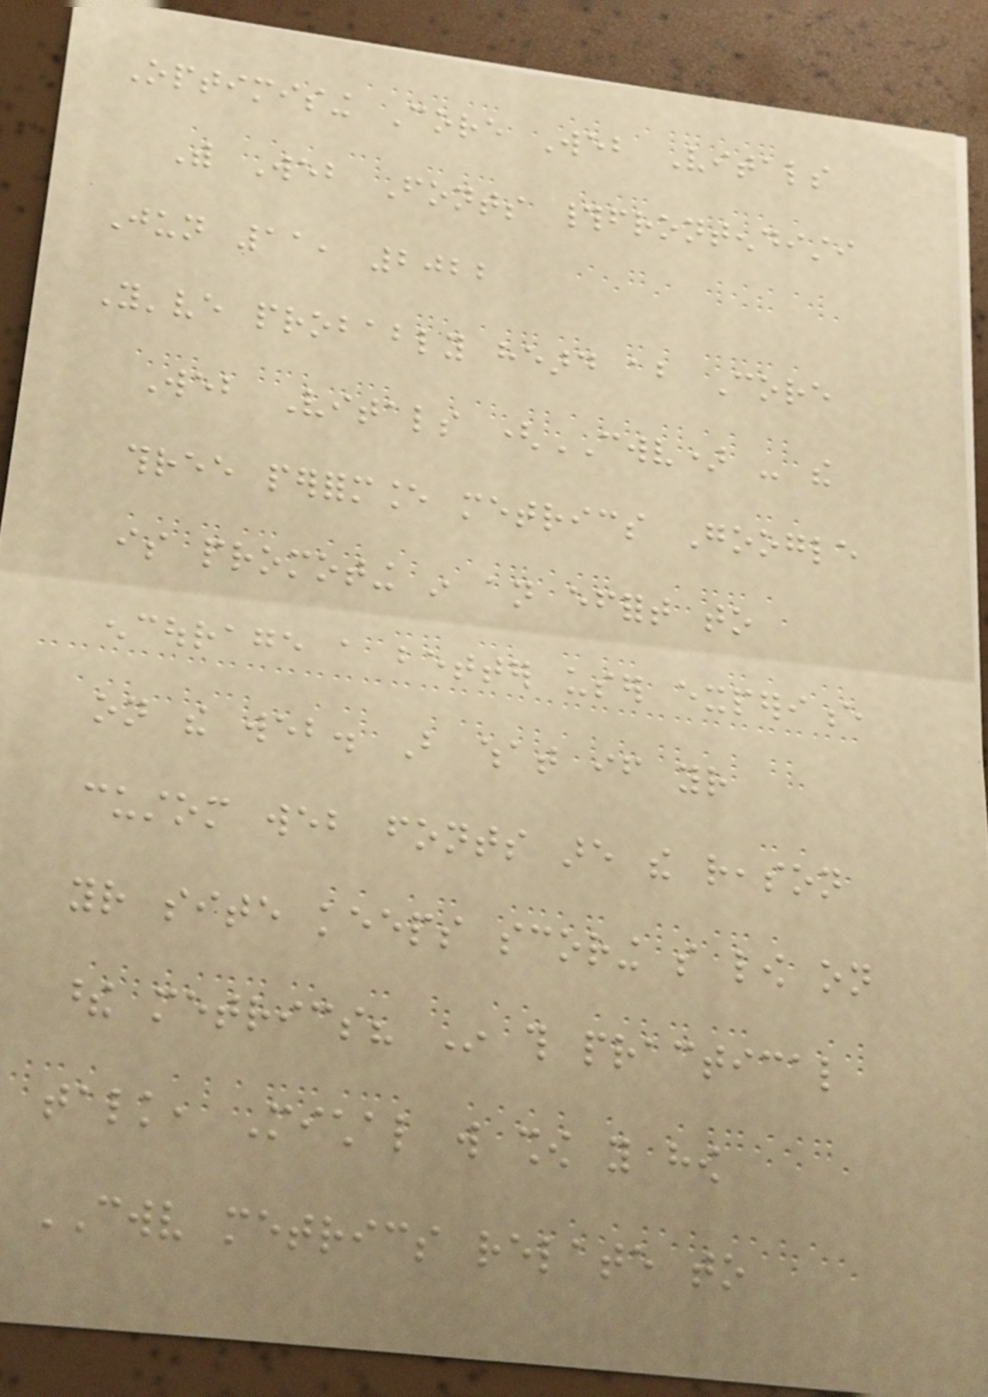Optimising Core Web Vitals
With Web Fonts #frontendisti
Jun 11, 2022
You've probably heard about Core
Web Vitals (CWV) - the
three performance metrics Google
is promoting in an effort to
encourage a better user experience
on the web. But what if your
custom web fonts are the reason
your site keeps scoring so low on
these metrics? In this practical
talk, Michal will show you how
CWV metrics relate to
